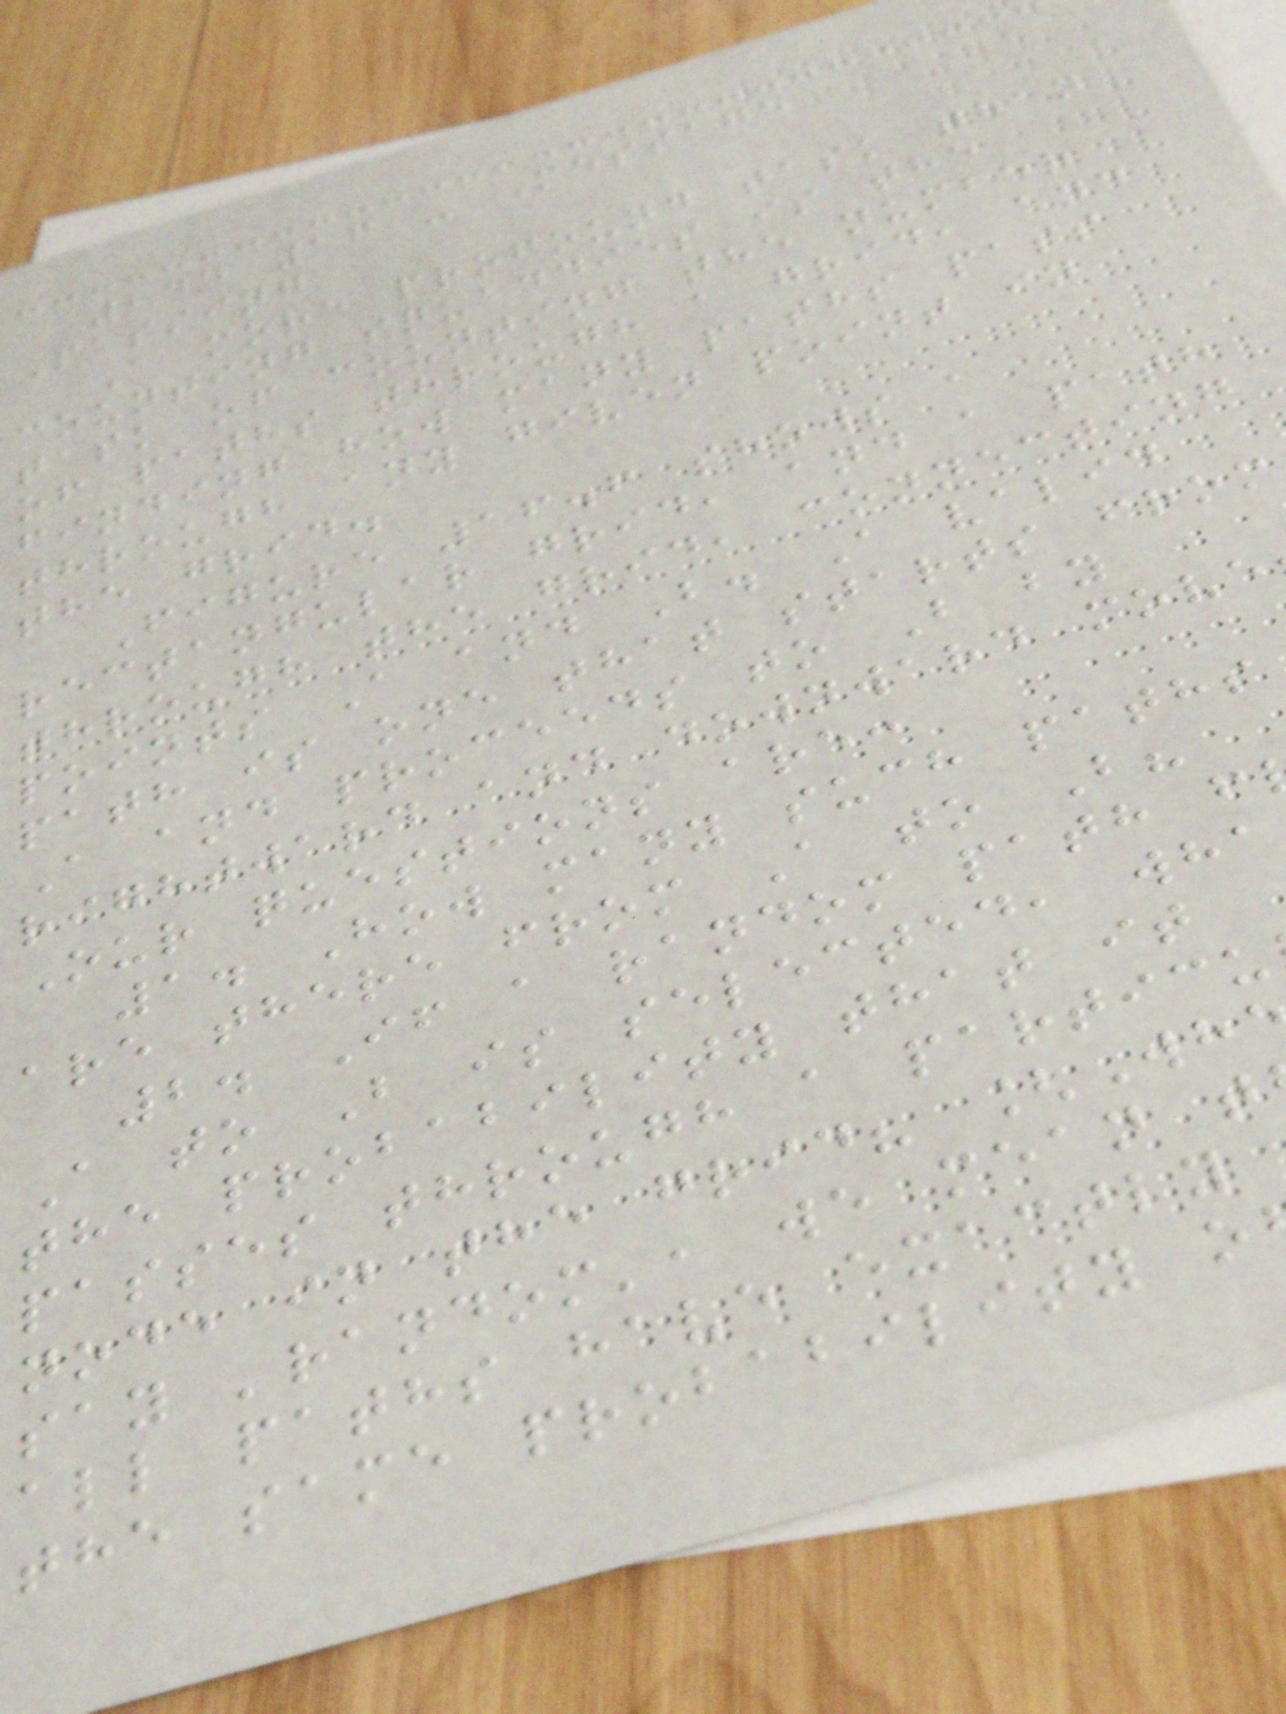244 16 - Message
Passing
A more profound task than
counting squaddies is the
task of counting the number
of paths through a grid, and
finding how many paths pass
through any given point in
the grid.
Figure 16.6 shows a
rectangular grid, and a path
through the grid, connecting
points A and B. A valid
path is one that starts from
A and proceeds to B by
rightward and downward move
Our questions are:
1. How many such paths
are there from A to B?
2. If a random path f
A to B is selected, wha
the probability that it
passes through a particu
node in the grid? [Wh
say 'random', we mean t
all paths have exactly
the same probability o
